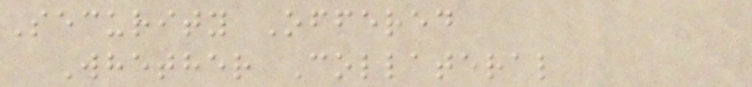Security Offered
Whether Collateral
